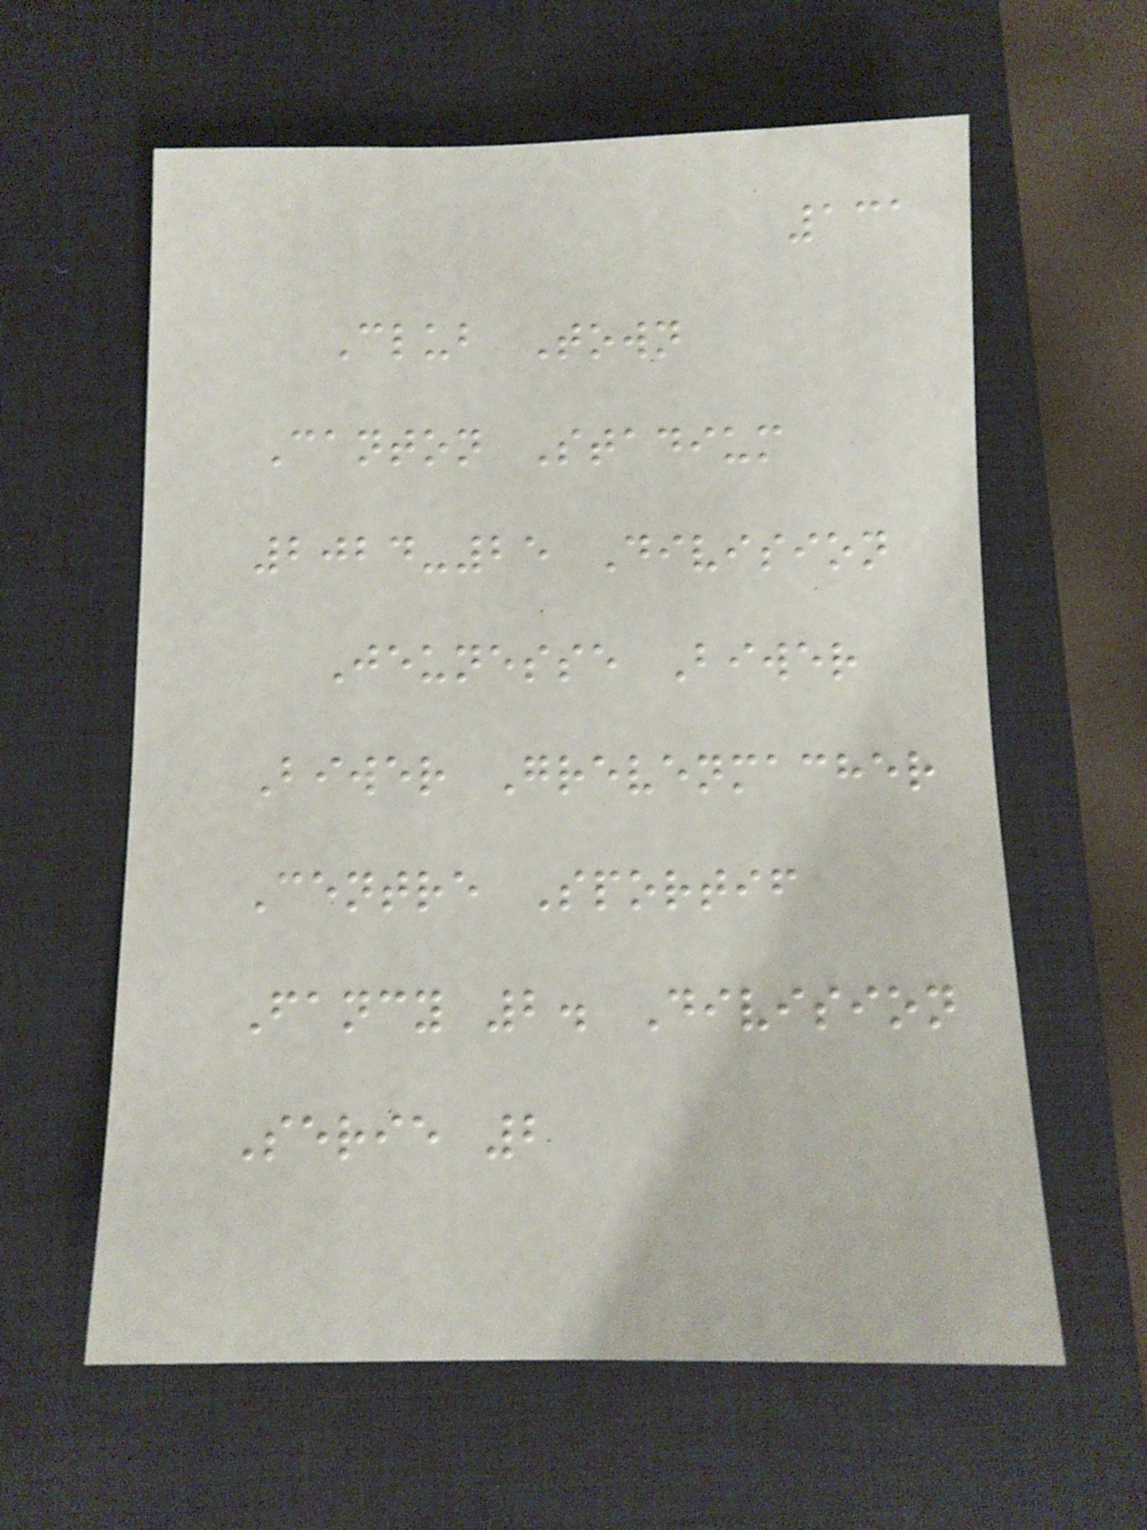131
Club Town
Canton Stadium
2024-25 Division
Jeunesse Biwer
Biwer Grevenmacher
Centre Sportif
Fancy 2. Division
Serie 2
